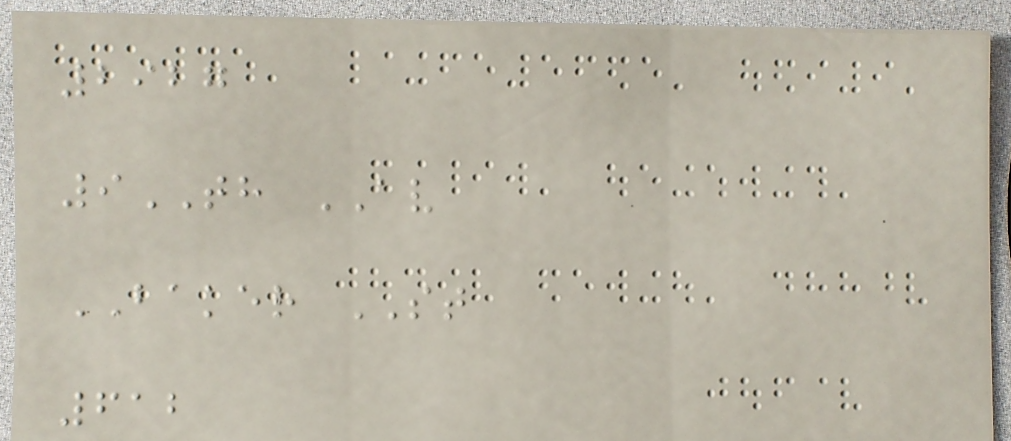2927
9TH AV
BAKER ST
612
